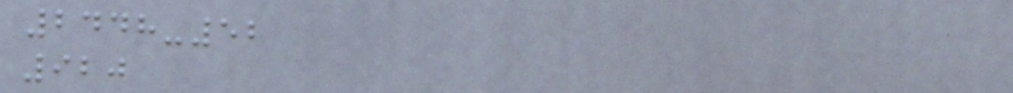2448-52
920
